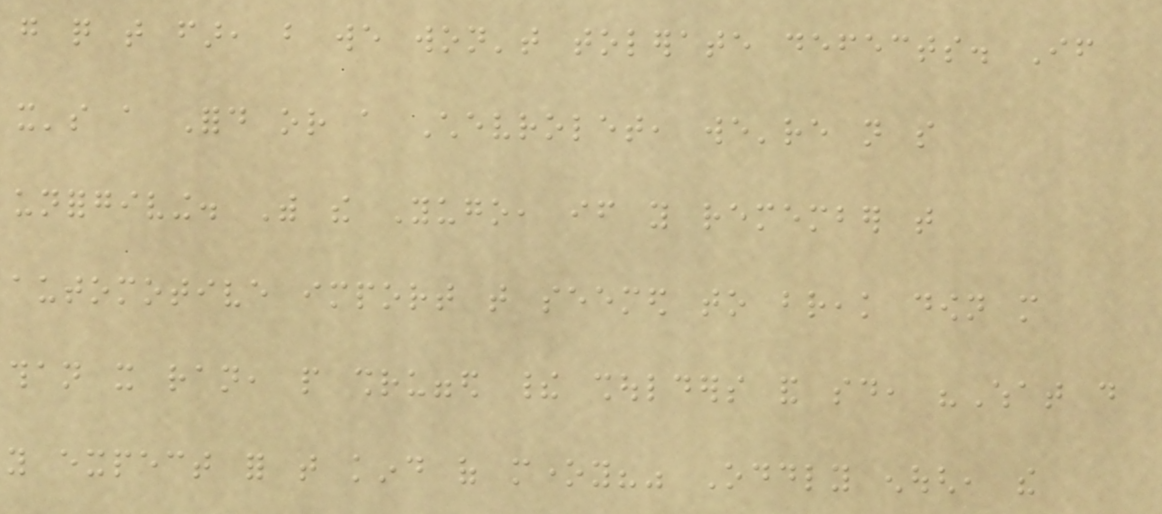go quite that far, but we won't tolerate defects. If
it's a Ford or a Chevrolet, we're not so
unforgiving. With the Yugo, if you remember that
automotive import that seemed to break down more
than it ran, people shrugged their shoulders and said, "What do
you expect for that kind of money?" Oddly enough, the
